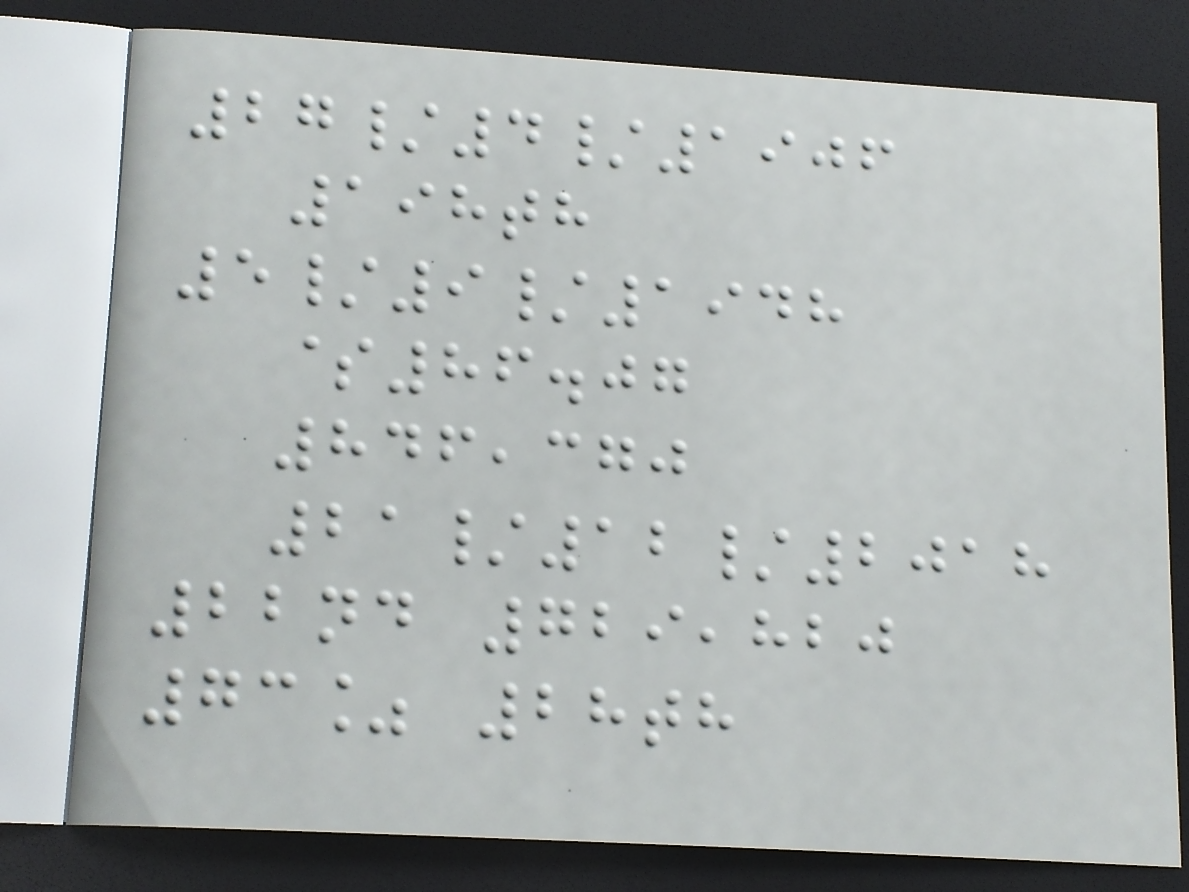27/4/1906
198th
5/9/1948
$86.07
846,370
21/12/2018
22nd 729,820
73% 28th
